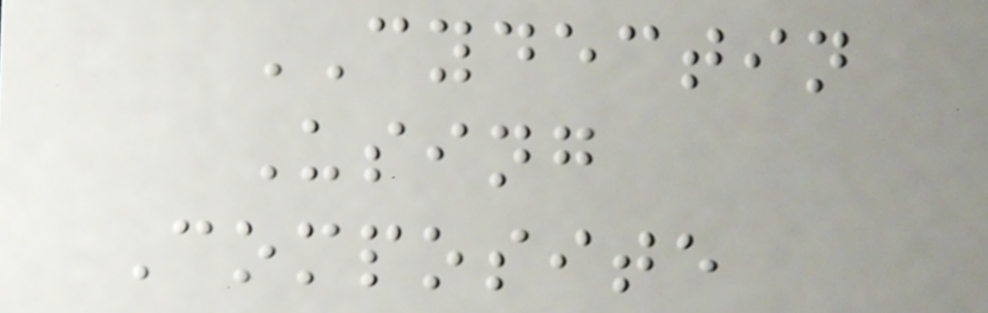CYDECTIN
Using
Composite
